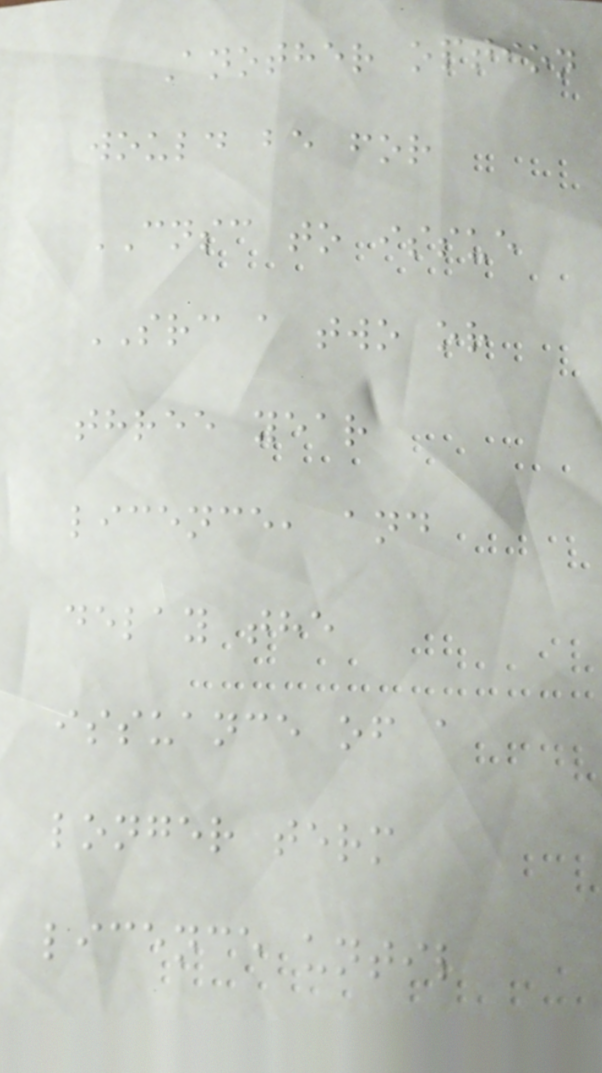Another option
would be for
CNSC to issue
SRC a two or
three year
licence, and
delay the
issuance of a
longer term
licence until
